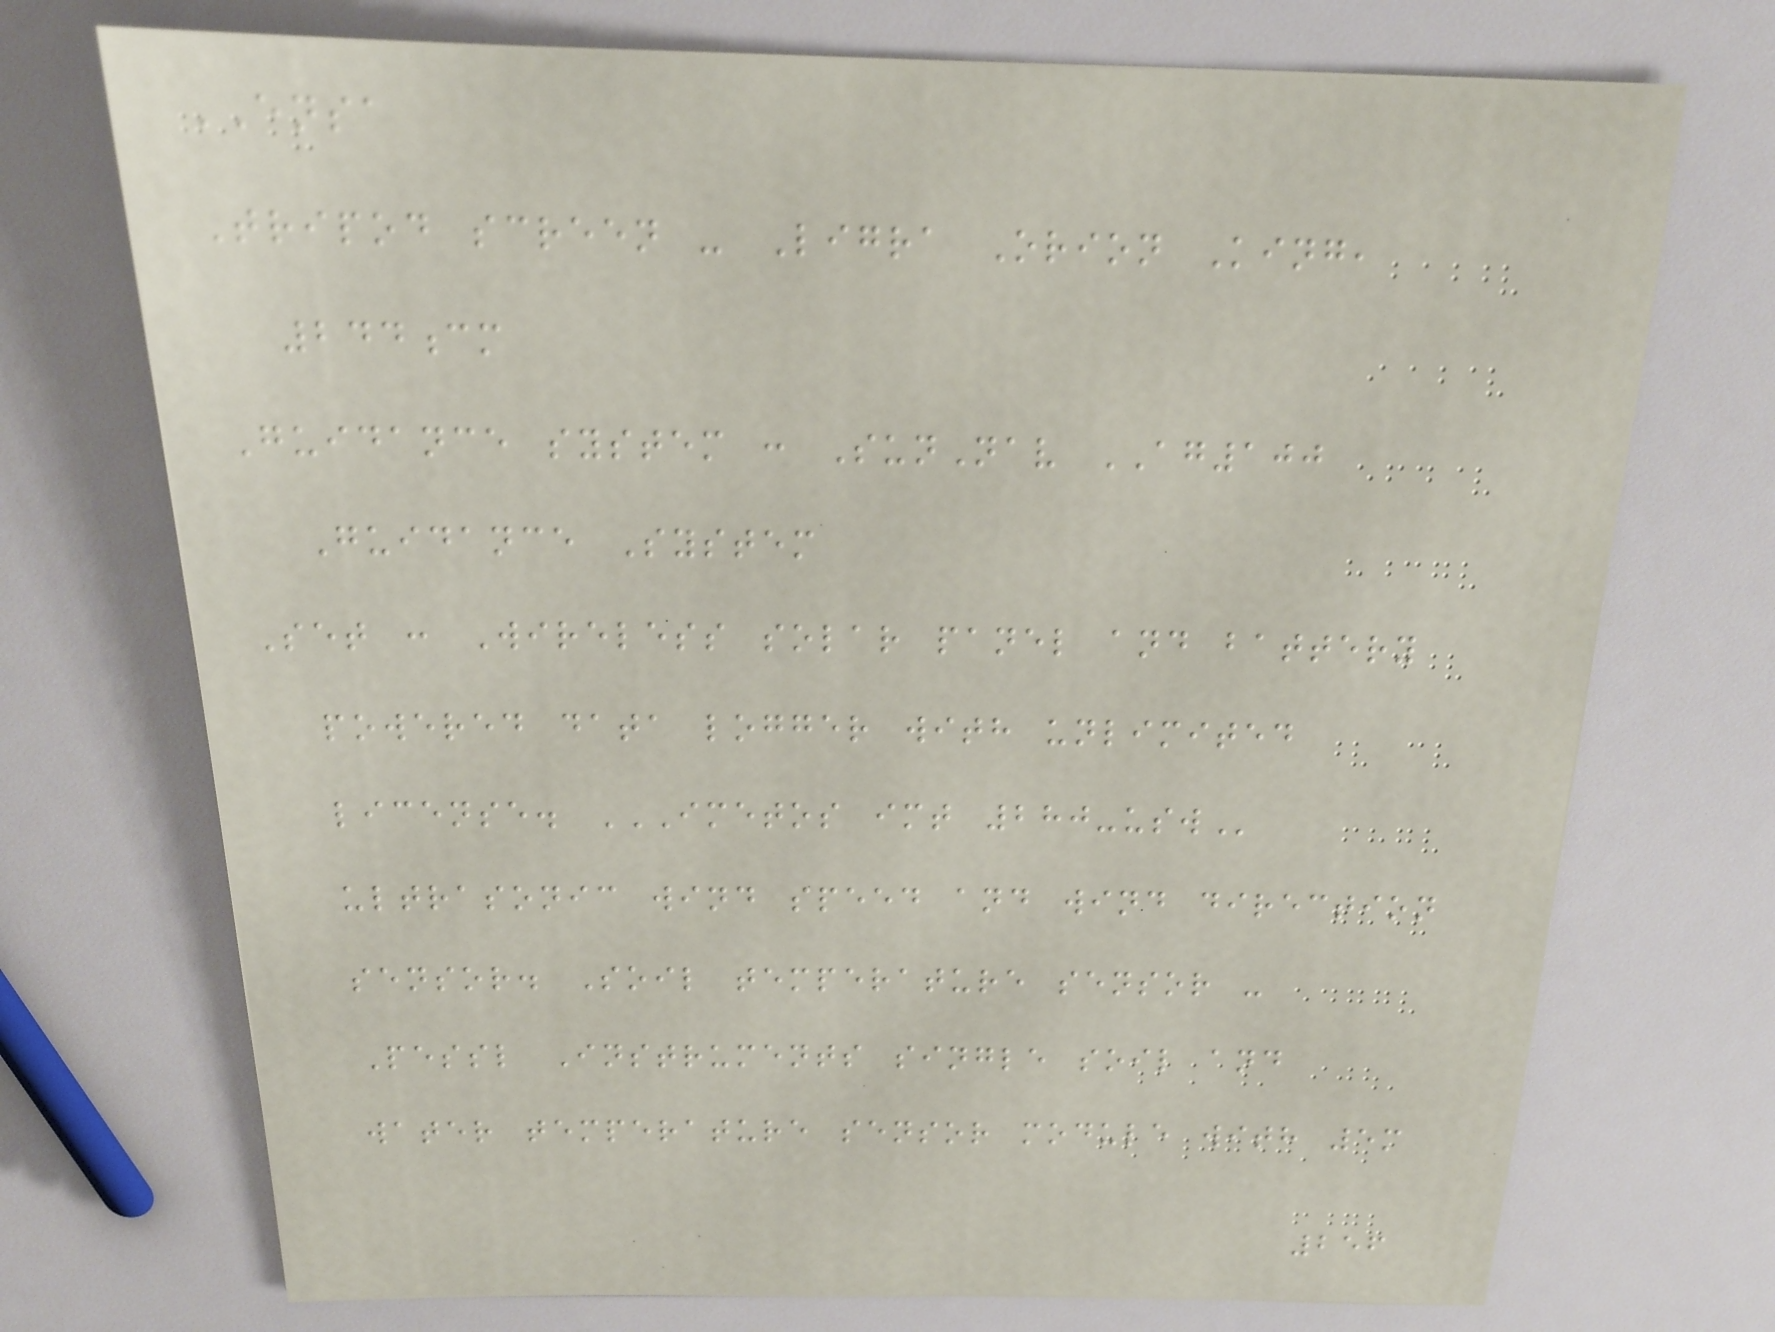ENSA
Tripod screen - Ligra Orion King,
244cm
Guidance system : SunNav AG100
Guidance System
Set : Wireless solar panel and battery
powered data logger with unlimited
license. IMETOS IMT 280-USW
ultrasonic wind speed and wind direction
sensor. Soil temperature sensor -
Pessl Instruments single soil and
water temperature sensor module with 5m
256
